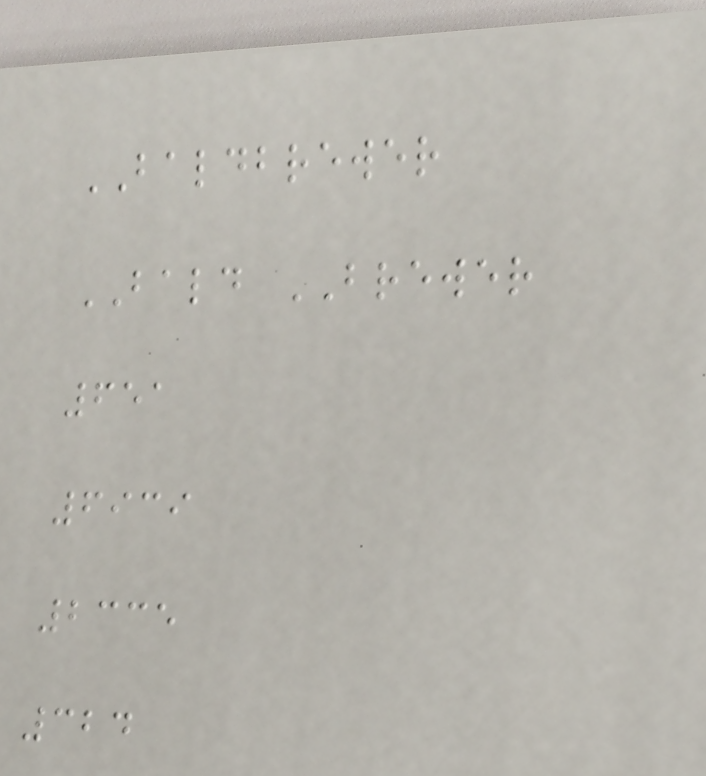BALDBREWER
BALD BREWER
651
6939
2335
324
